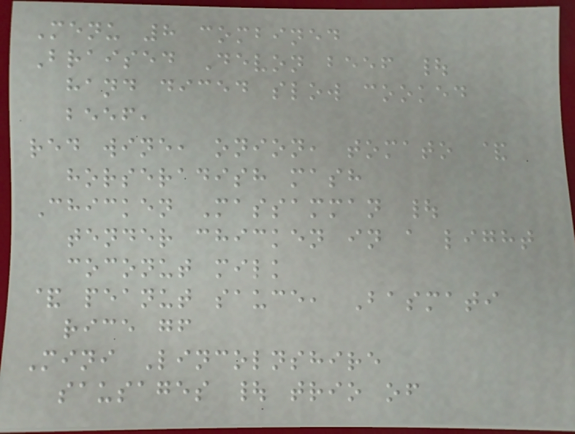Menu 8 combined
Braised Devon beef |
hand diced slow cooked
beef,
red wine, onion, tomato &
horseradish mash
Chicken Massamman |
tender chicken in a light
coconut milk
& peanut sauce, Basmati
rice gf
Mini Lincolnshire
sausages | trio of
